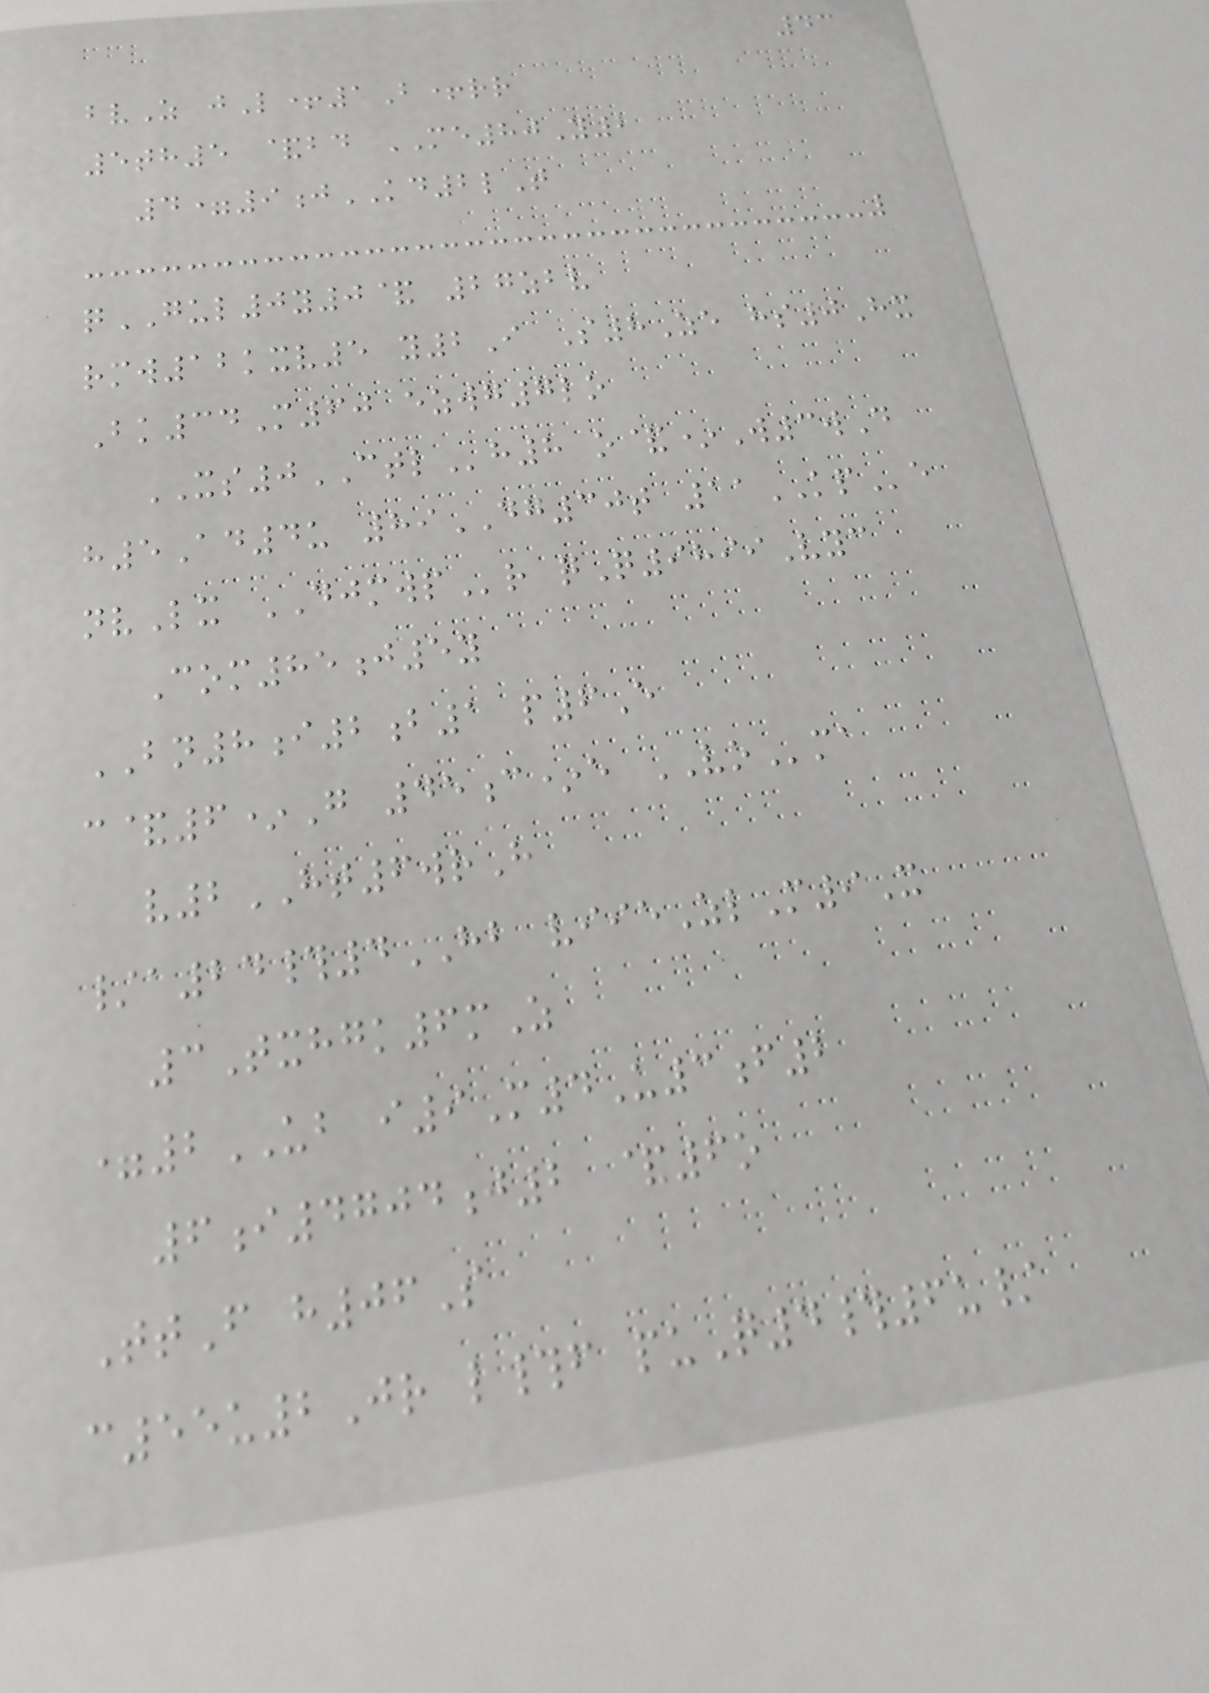43
bvZ jL+1B+rr
5th5 &bd ME80Y2
4=9jKD2lT
qGUL0y0& 27zbv
rmw12kxv5 y2I S8Ze hs0Hx
Bk34M60 ezwg7lo
XS0CTLh8 o&*W3wD
h5Ad4u 89DG30t 11KPe
nvLx DJMWPr qQ9899Vyc
Com85j5y
BN8i2b1 p6E
c&6*G 45c*e VOma
v2HT6wrH
/a24#4HB viieZlM9X
3Txhgk6mZ
=2UB i9M4U3f2
6i4704j2 &6o
TtF h06S
c55u2Jr l#f puQ4#6u/
